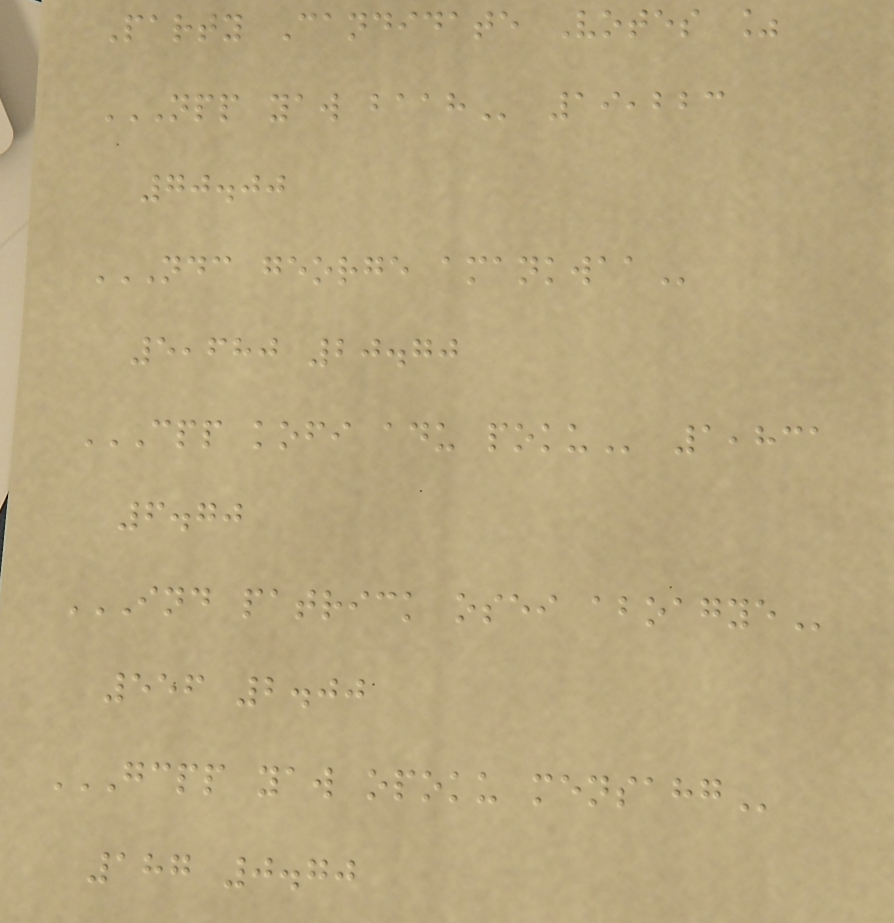Party Candidate Votes %
NPP YAW BAAH 19,223
70.00
NDC GEORGE AMANKWAA
5,680 20.70
CPP KOFI ADU POKU 1,831
6.70
IND PATRICK OSEI ABOAGYE
556 2.00
GCPP YAW OPOKU MENSAHG
187 0.70
